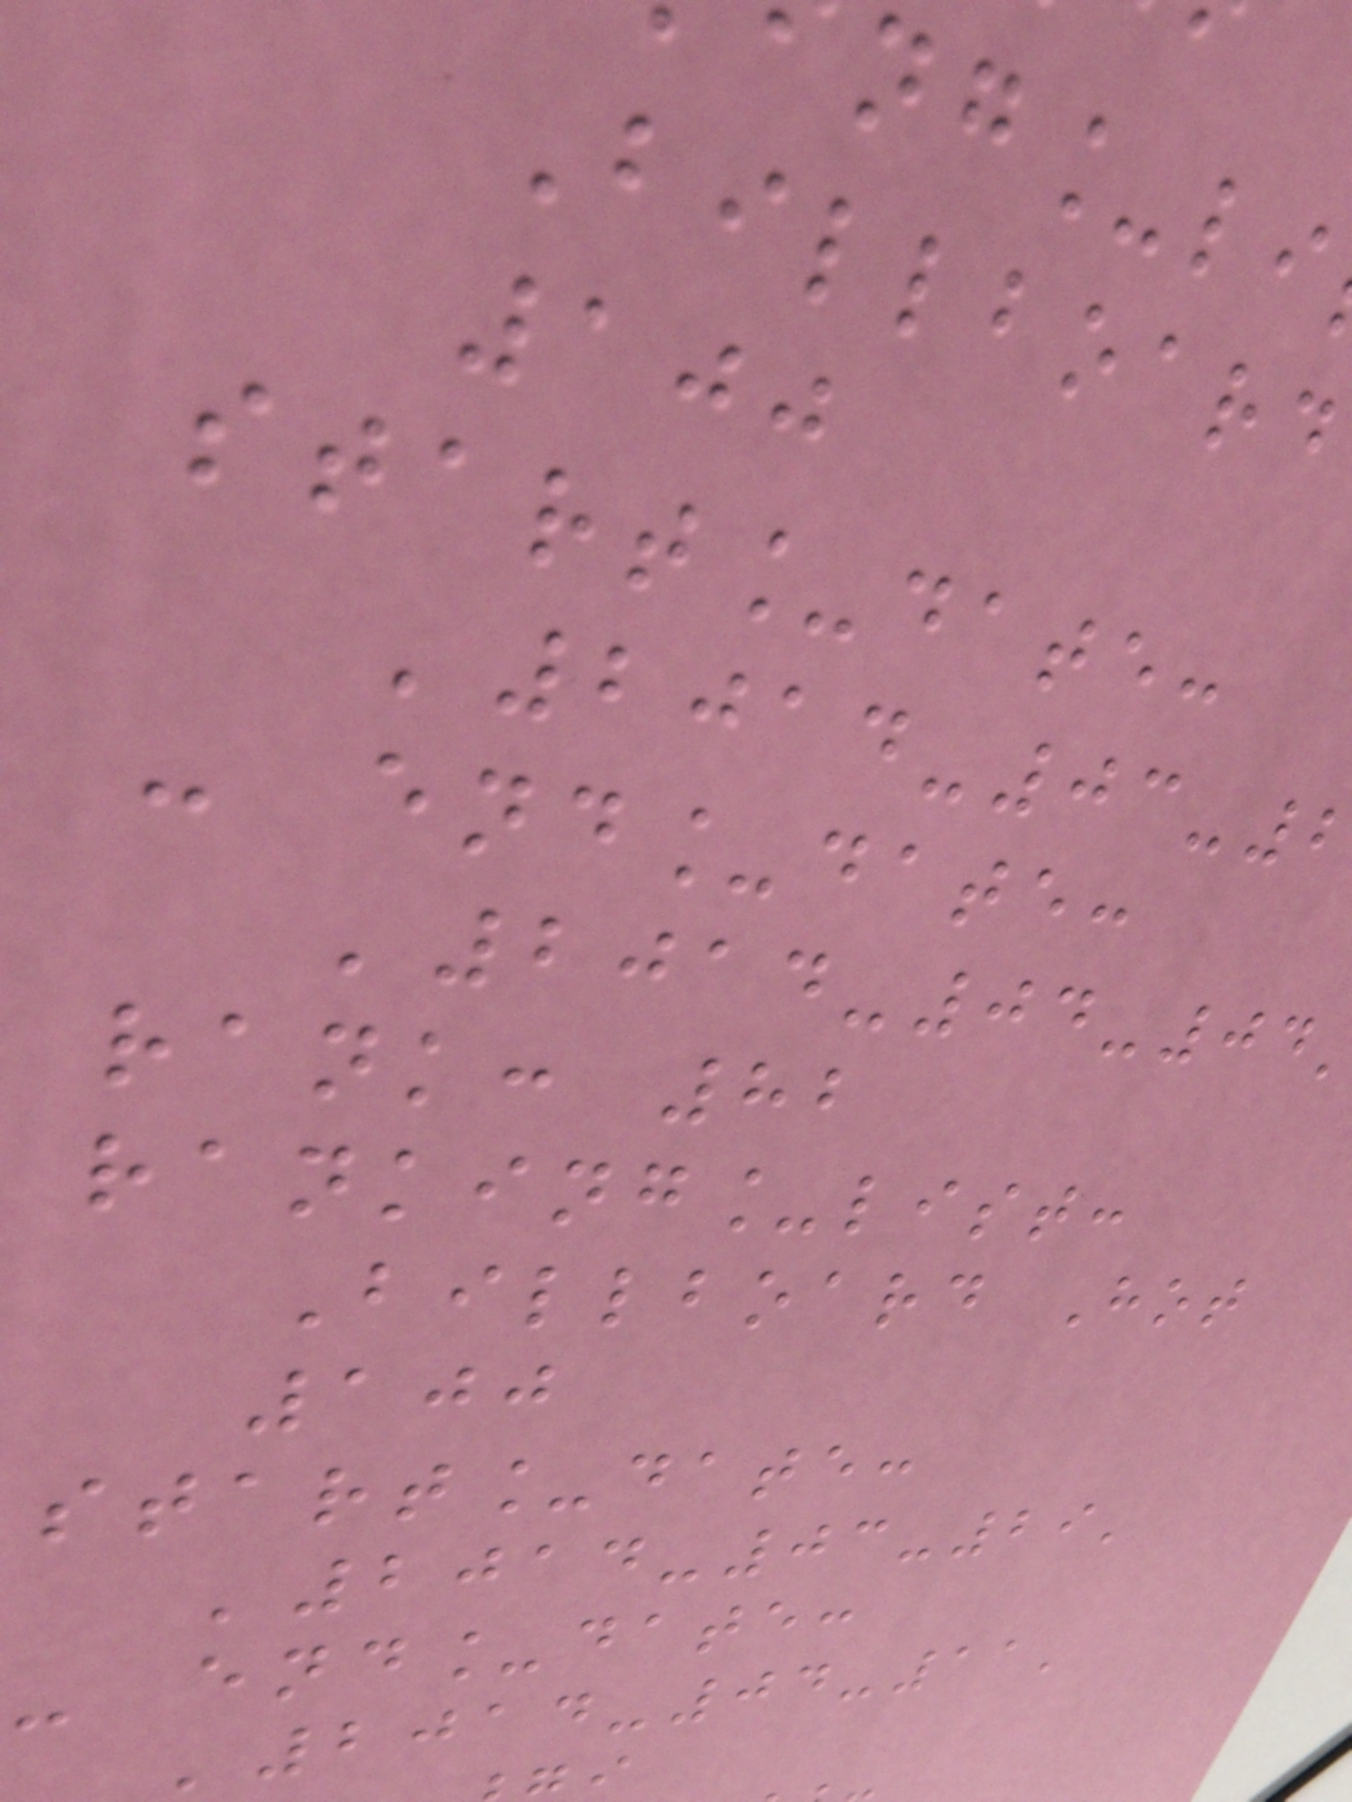Billboard
100
start_date:
'2014-03-
- end_date:
'2014-04-04
rank: 82
ranking_list:
Billboard Hot
100
start_date:
'2014-03-29'
- end_date:
'2014-04-11'
